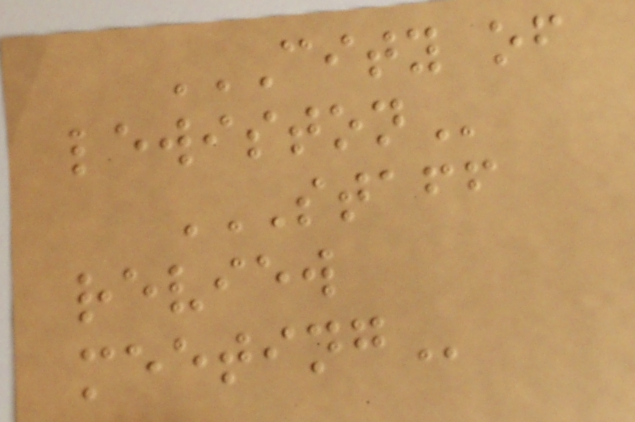CITY OF
LEWISTON
STAFF
REVIEW
MEETING
